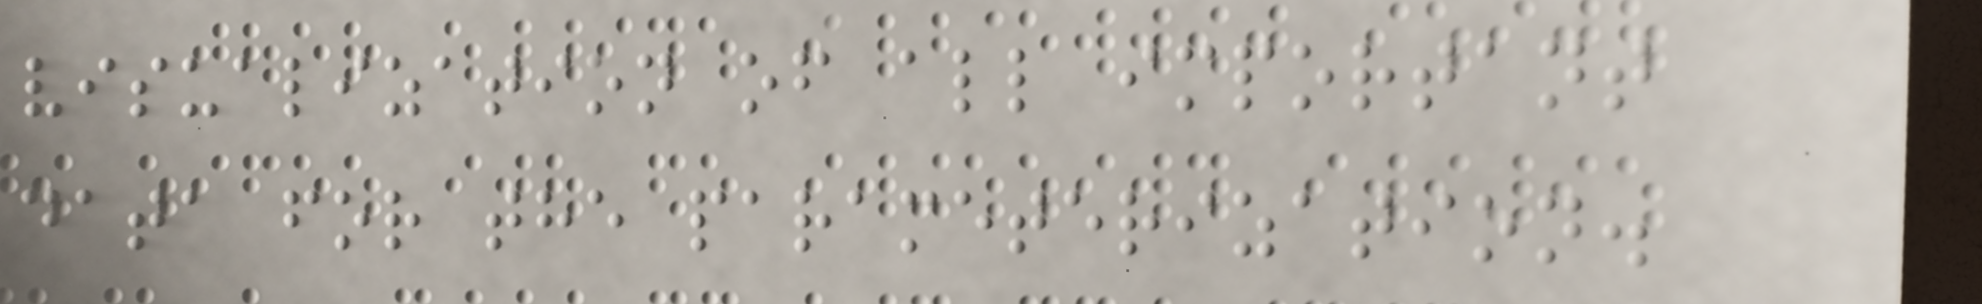visualization of all important
data for the parameterization.
